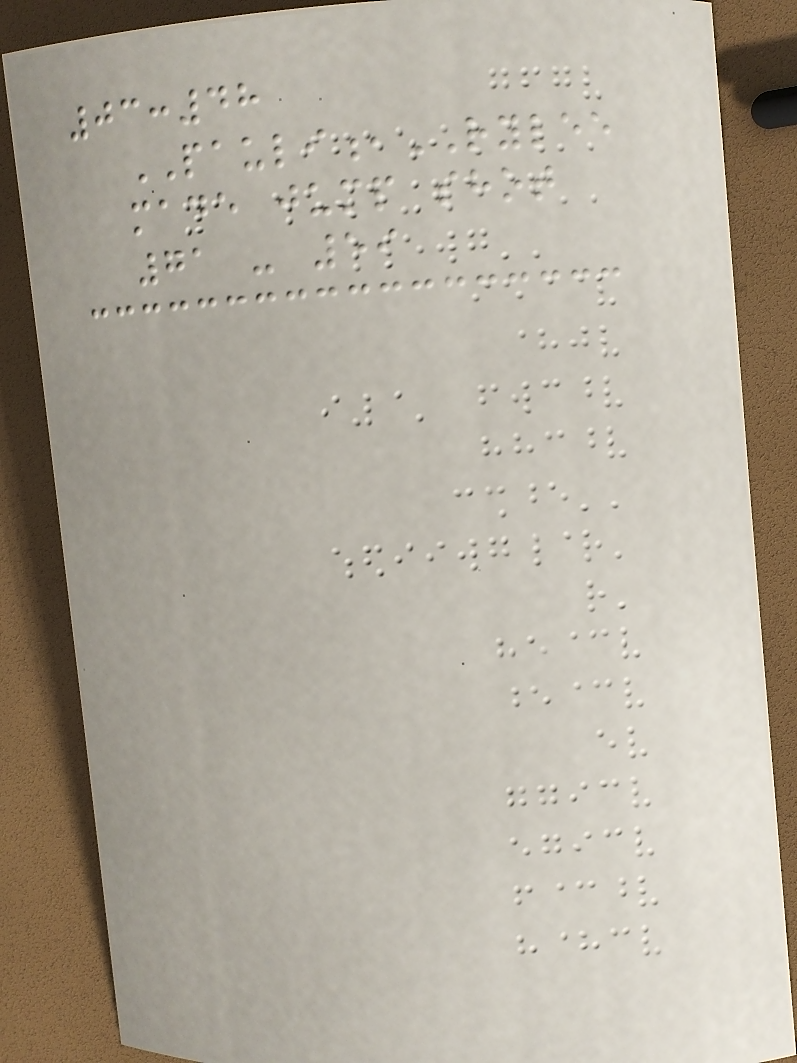03:48
PAULI,RYLEE
made jump shot
71 - 59
